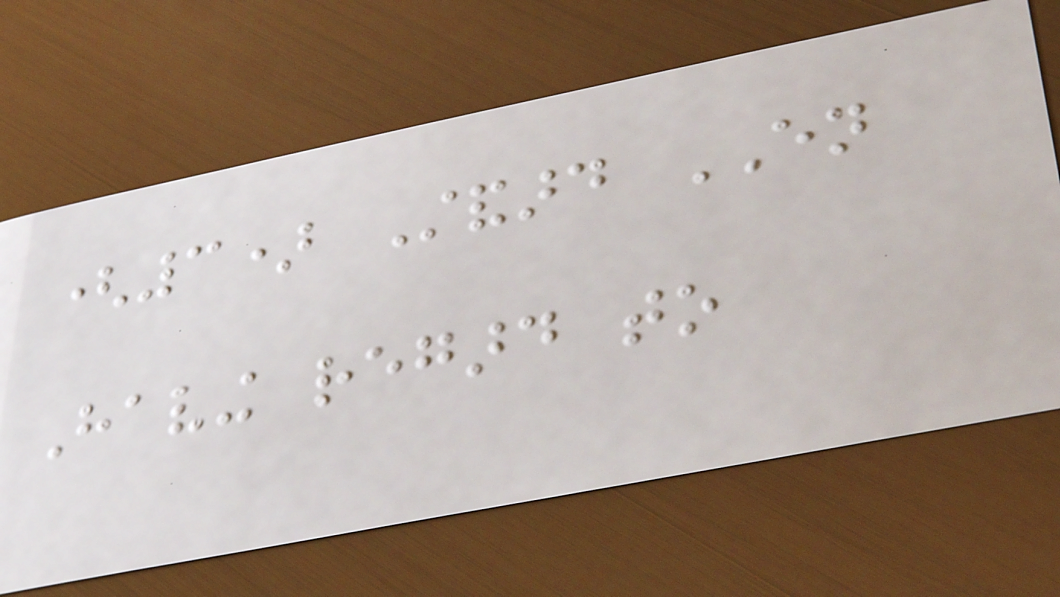(3) Standard EN
Having regard to
